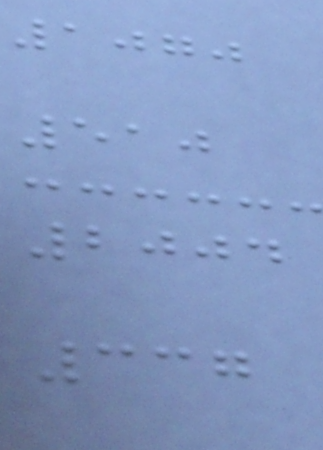1070
510
2004
337
